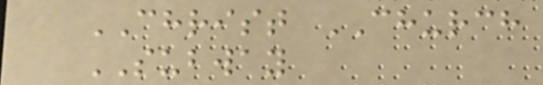CHRIST CHURCH
SUBWAY
